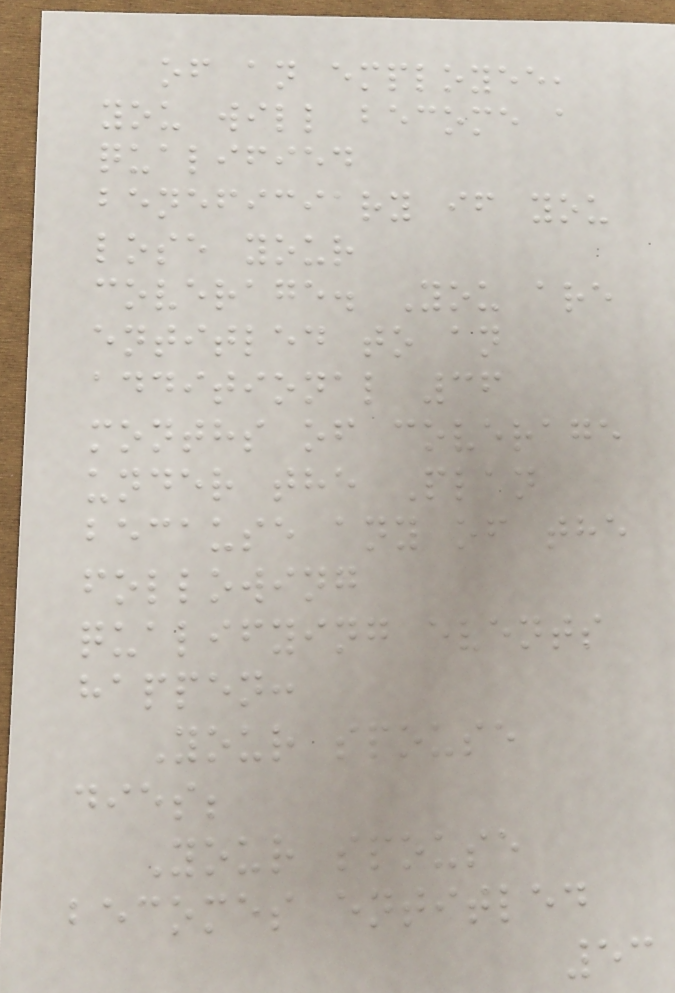of an employee,
you will become a
qualified
beneficiary if you
lose your
coverage. You are
entitled to an
additional 36
months of coverage
under the Plan
because any of the
following
qualifying events
happen:
Your spouse
dies;
Your spouse
becomes entitled
53
